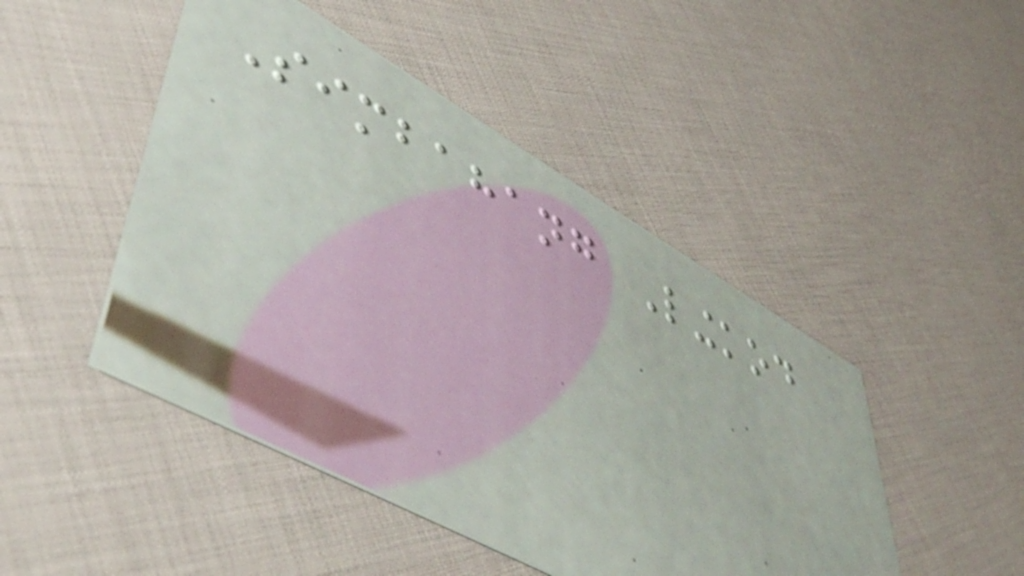Simbahang Lingkod
